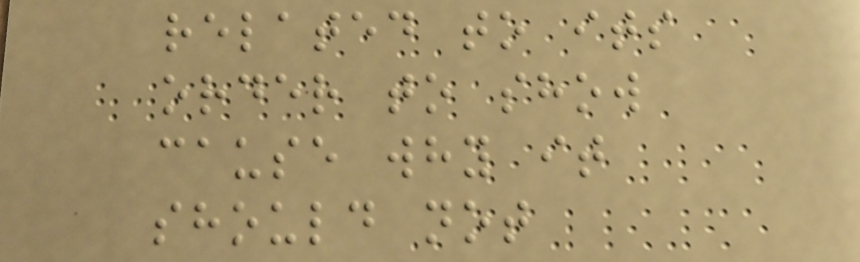related to its
order to show
cause why it
should not
